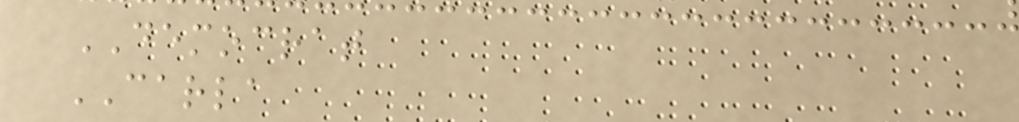DEMOCRAT
CARLA
